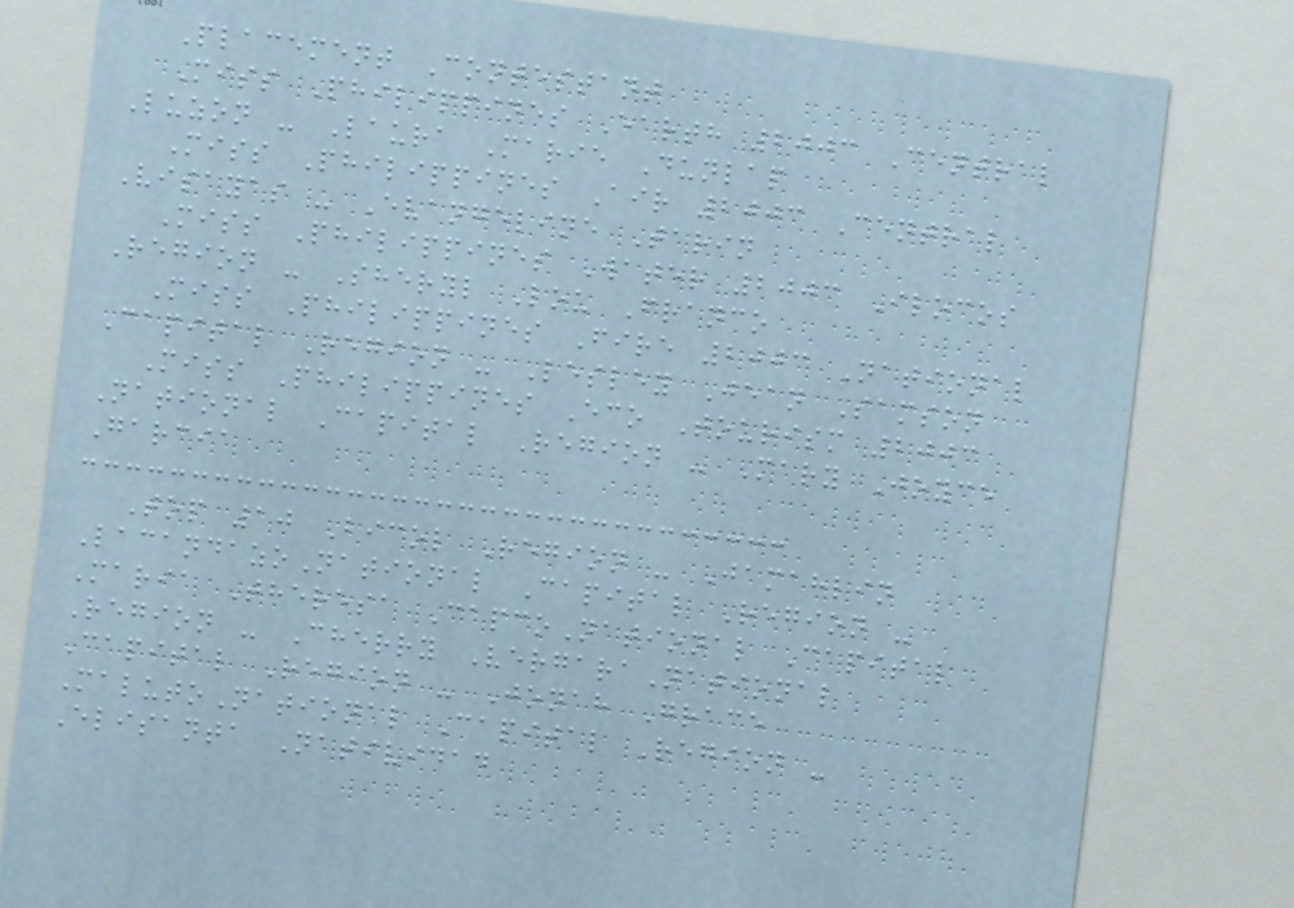Placement Contestant
Miss Philippines Earth 2003 Central
Luzon - Laura Marie Dunlap
Miss Philippines Air 2003 Central
Visayas - Evangeline Tarin
Miss Philippines Water 2003 Ilocos
Region - Sheryl Lou Franco
Miss Philippines Fire 2003 National
Capital Region - Lesley Jean Samson
Miss Philippines Eco Tourism 2003
National Capital Region - Mary Joyce
Garcia
Top 10 Bicol Region - Jamahlin
LacandazoNational Capital Region -
Maria Theresa CapcoNational Capital
Region - Cherry VergaraNational
Capital Region - Jonah Grace
MalutoNational Capital Region -
Elisanta Natividad
